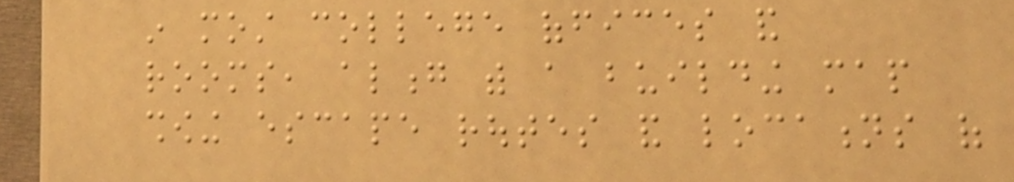in most college offices and
rooms, along with a building map
showing escape routes and locations of
